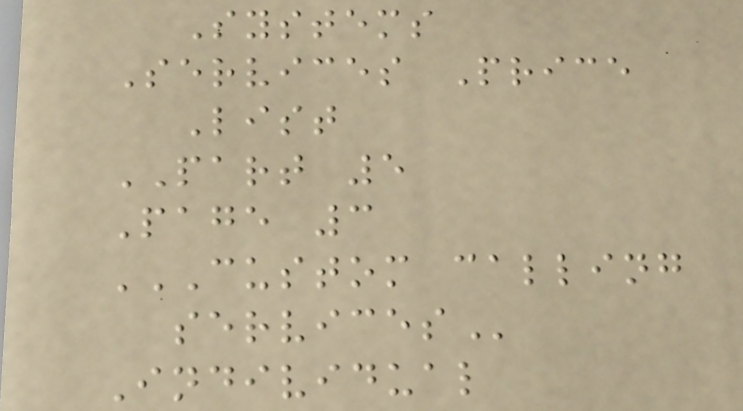Systems
Services Price
List
PART 5
Page 3
CUSTOM CALLING
SERVICES
Individual
